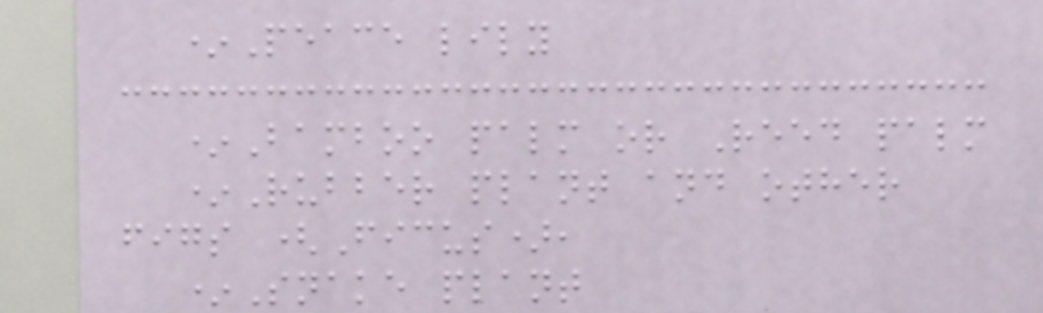*Peace lily
*Bamboo palm or Reed palm
*Rubber plant and other
figs (Ficus),
*Snake plant
